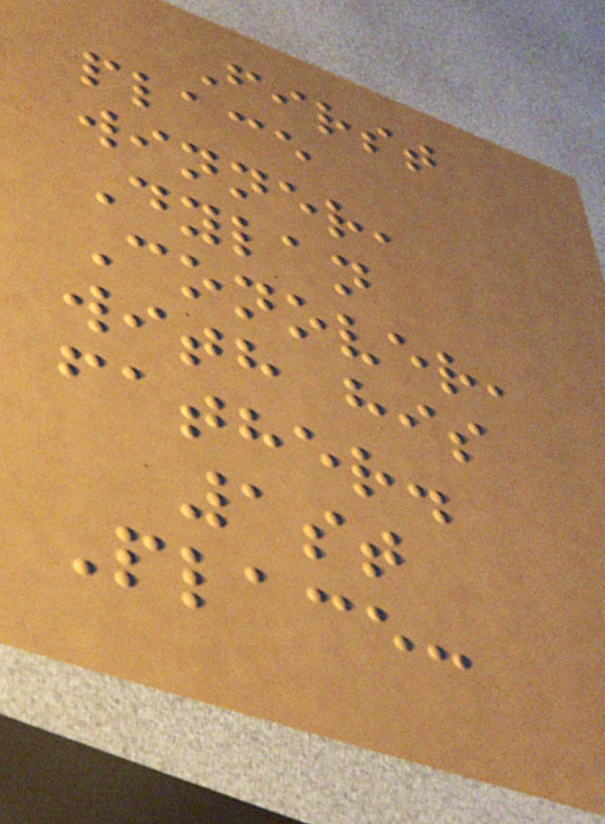First
place
winner,
Dylan
Conover,
with his
father.
1st
Place:
